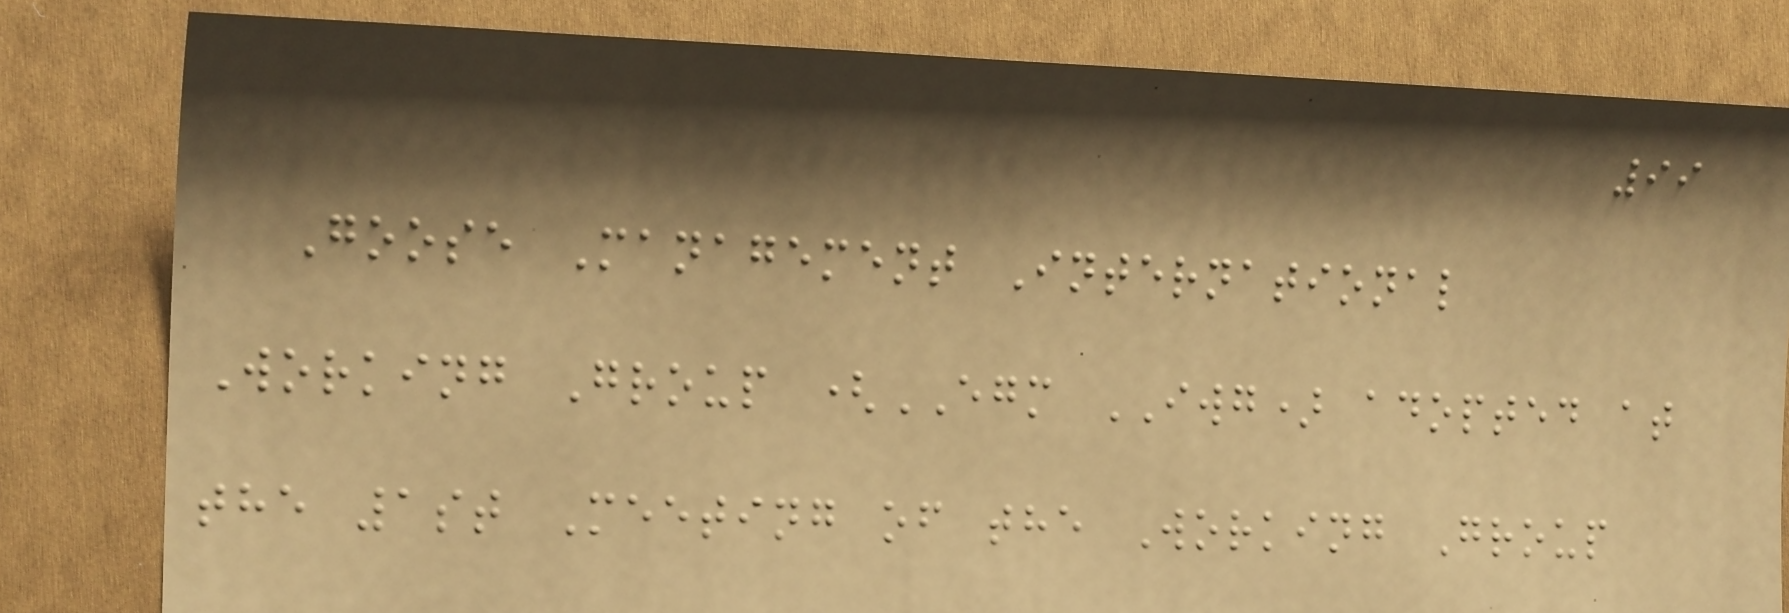99
Goose Management International
Working Group (EGM IWG) adopted at
the 1st Meeting of the Working Group
